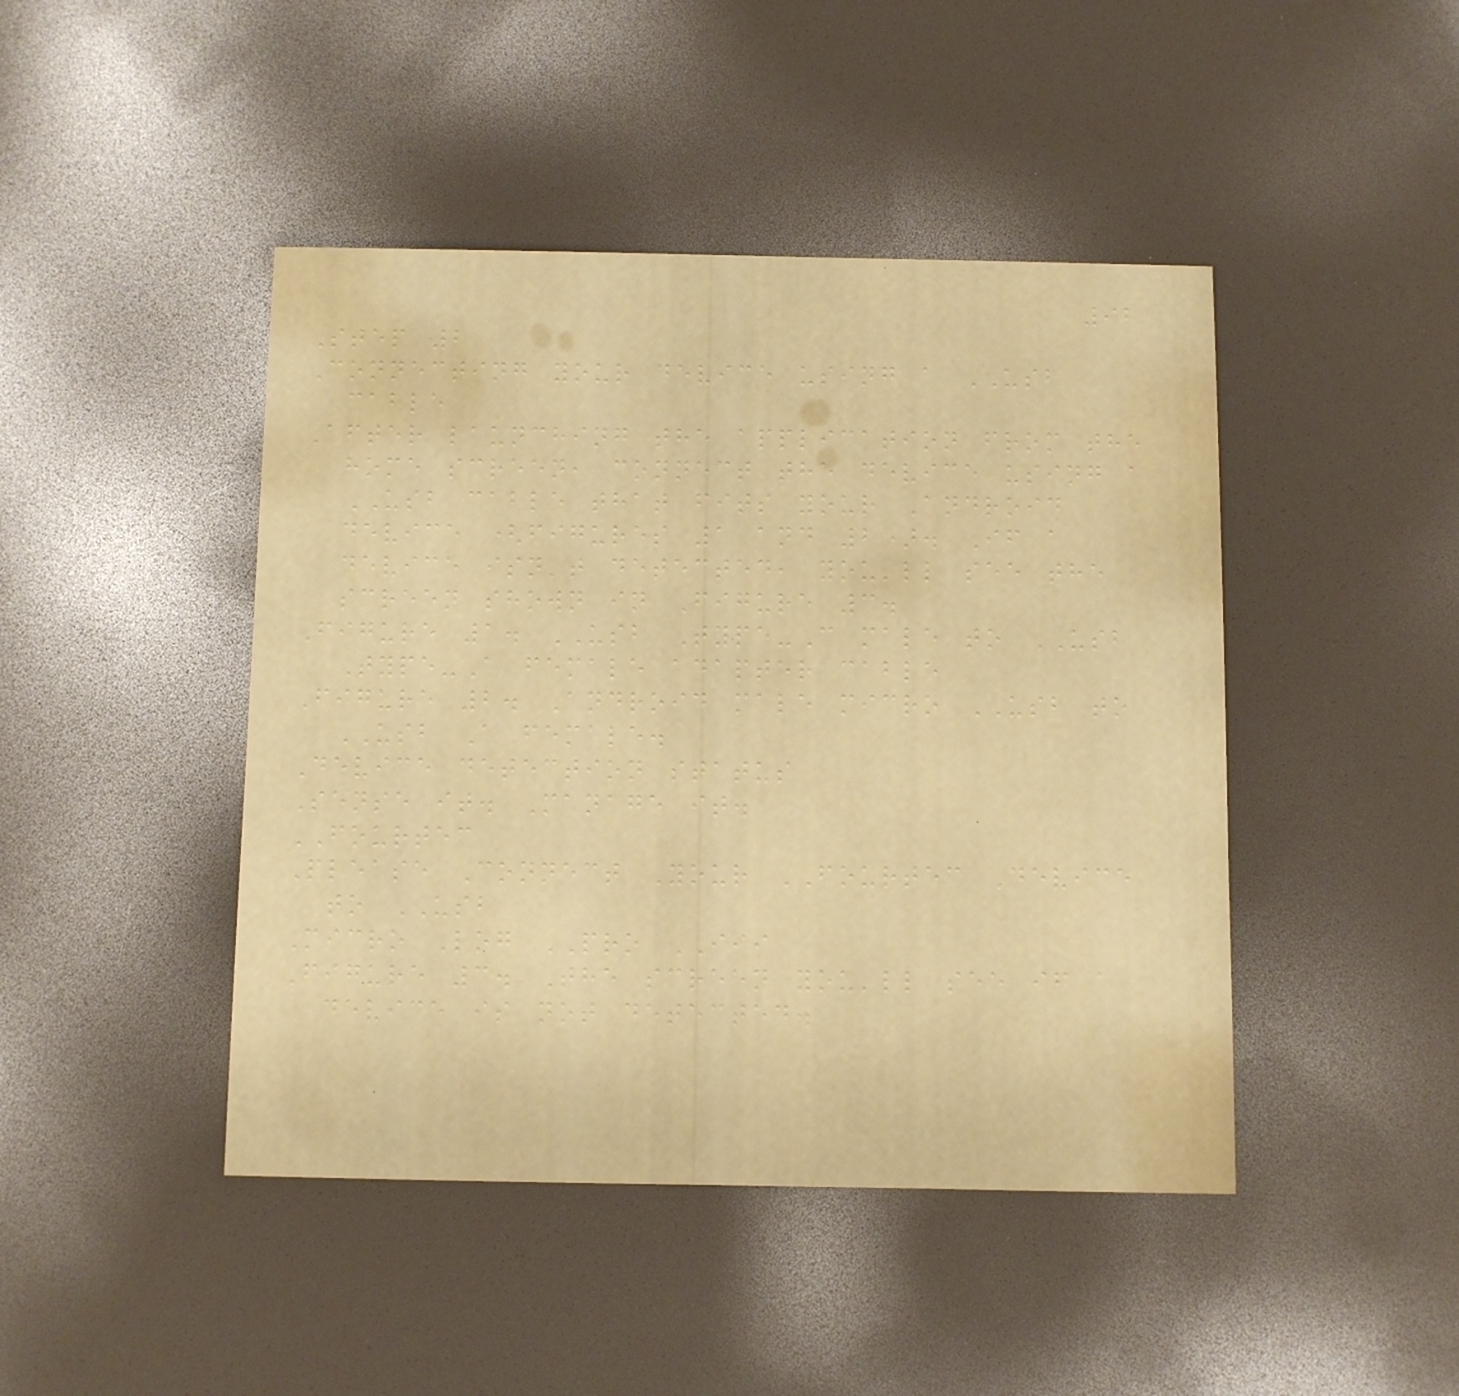92
Step 2
Connecting your device using a USB
cable
After launching the application from the
home screen, connect the device using a
USB cable that fits your Android
device (figures 1 and 2). If a
device isn't detected, you'll see the
screen shown in Figure 3.
Figure 1. USB Type-C male to USB
Type-A female adapter cable
Figure 2. Android male micro USB to
USB A female.
Device detection status
Sense it. Manage it.
FOURTEC
Please Connect Your FOURTEC Device
to USB
Micro Log PRO III
Figure 3. The screen you'll see if a
device is not detected.
